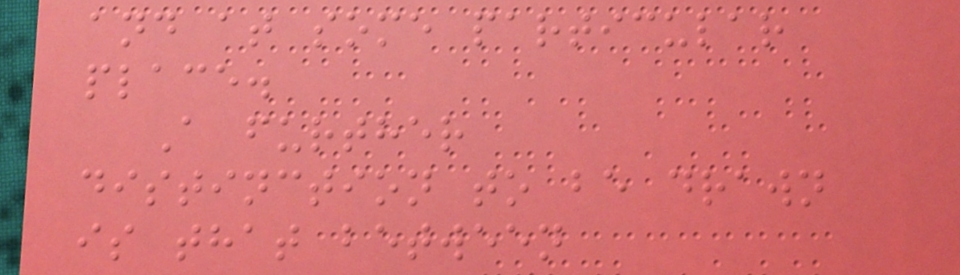and at some particular
place.
A further
distinction to be drawn
is that between
